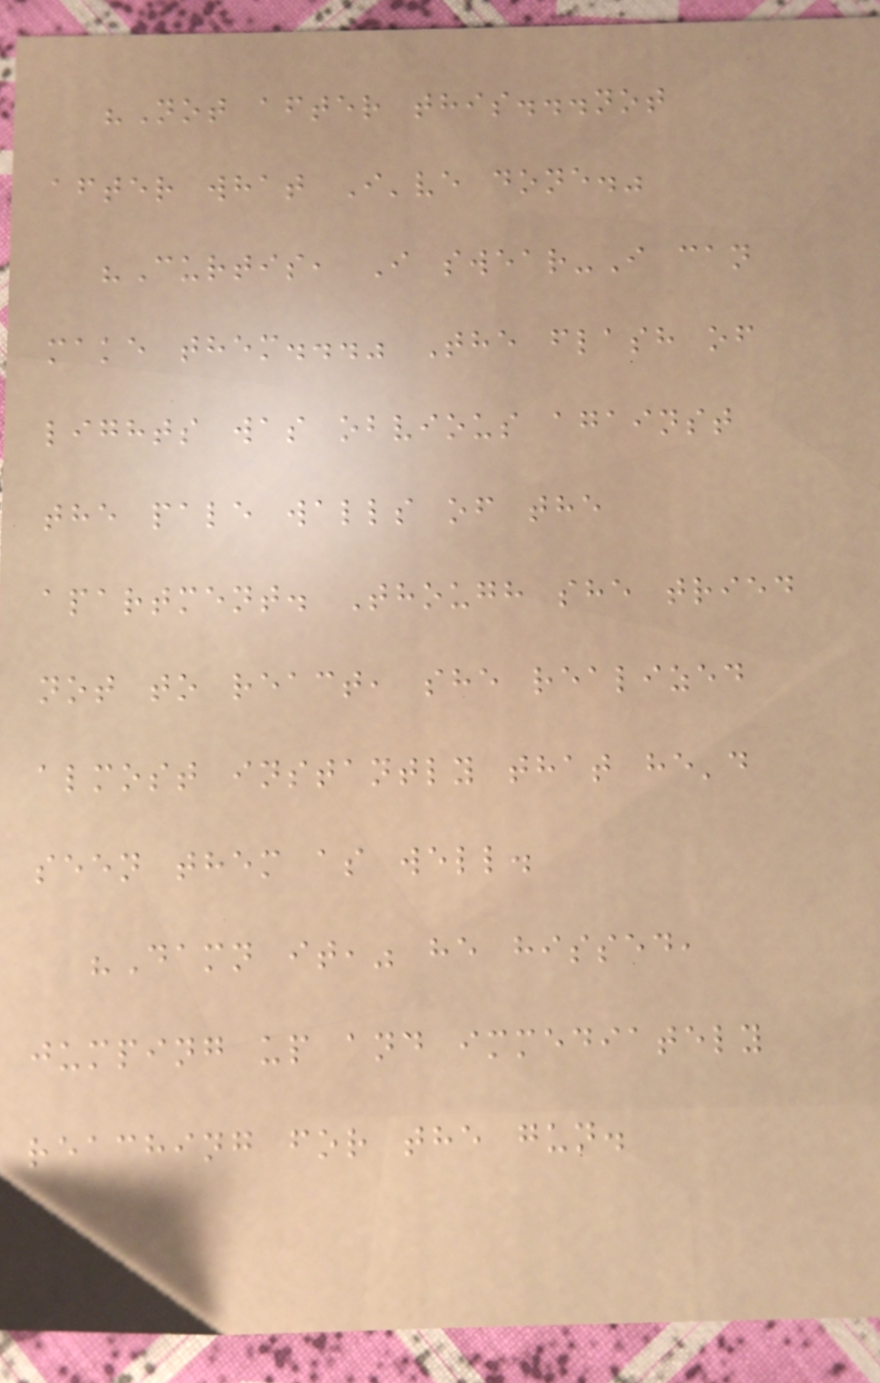"Not after this...not
after what I've done."
"Curtis, I swear-I can
make them..." The flash of
lights was obvious against
the pale walls of the
apartment. Though she tried
not to react, she realized
almost instantly that he'd
seen them as well.
"Damn it," he hissed,
jumping up and immediately
reaching for the gun.
